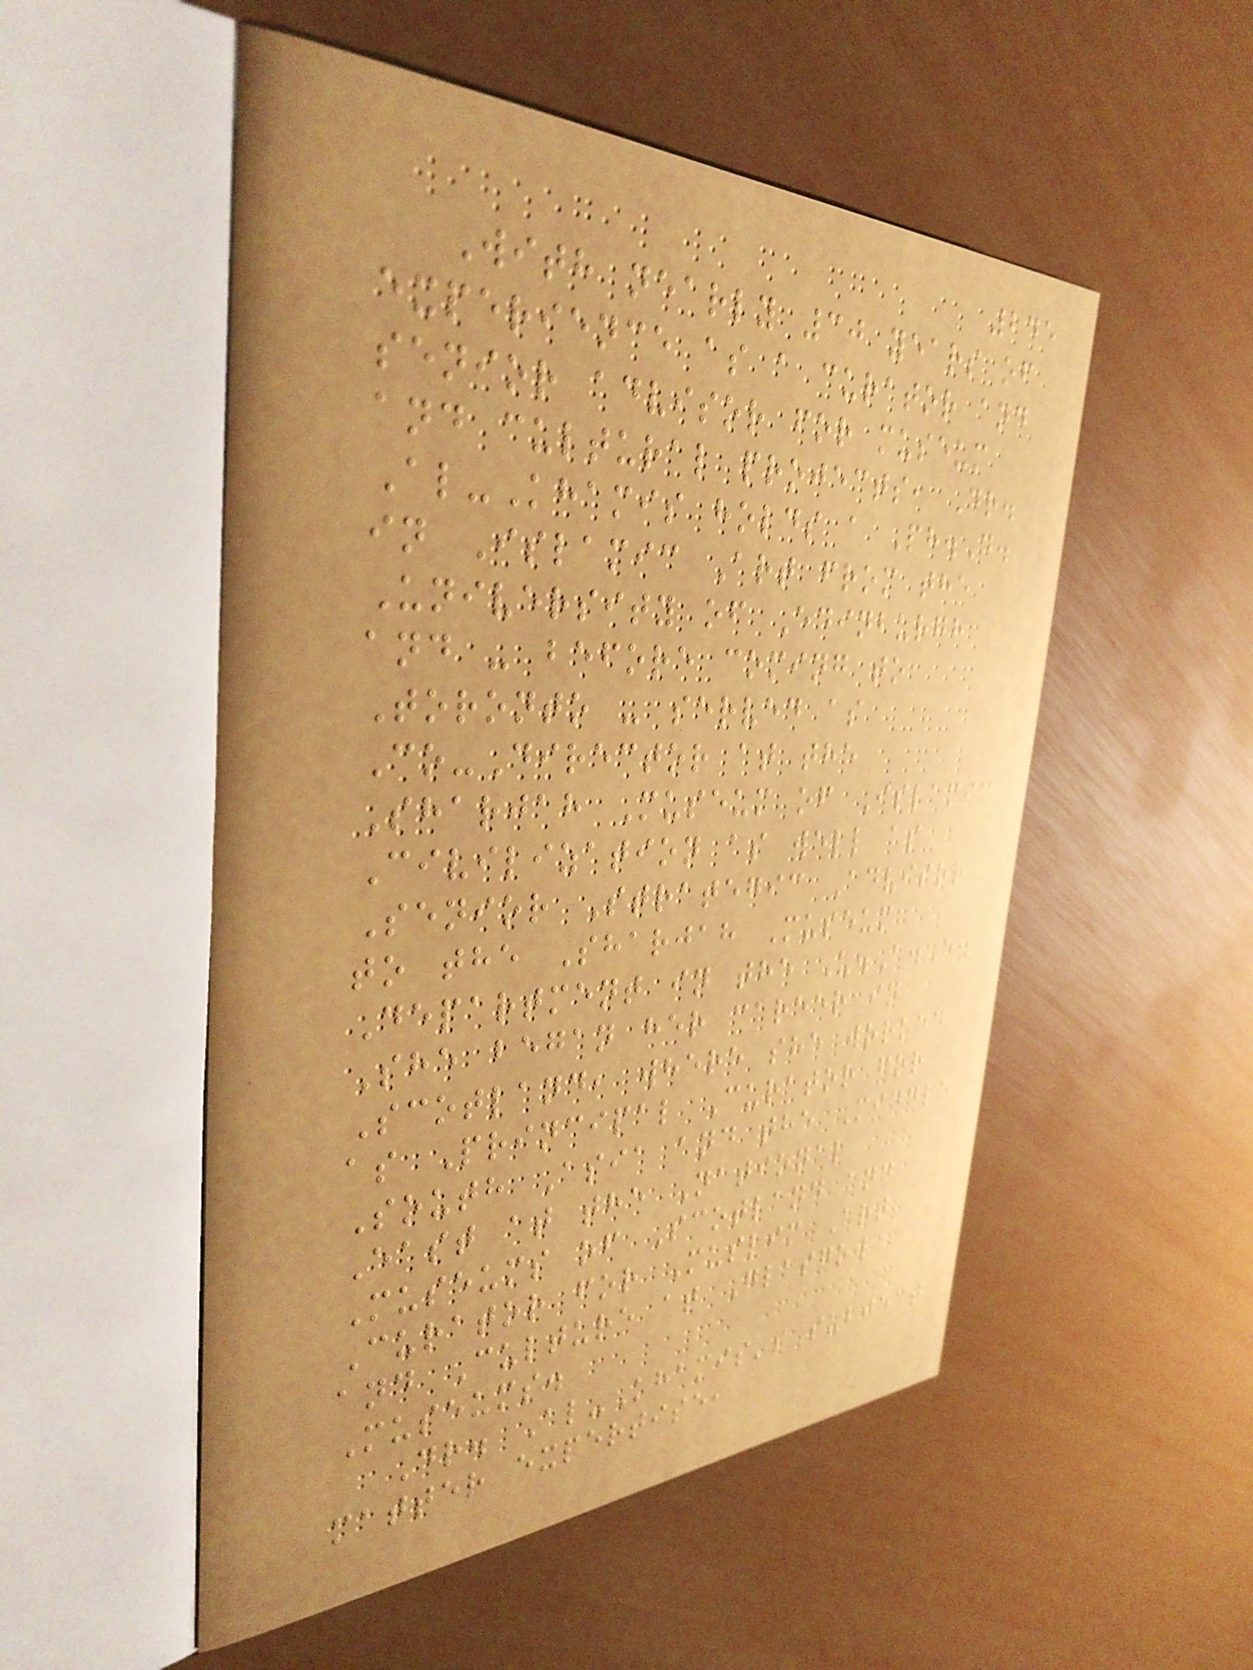245
With nearly 30 years of
experience as a curator and
senior advisor for museum
and cultural projects, Dr.
Al-Khamis holds a Ph.D.
in Islamic Art from the
University of Edinburgh
and - before coming to
Toronto - served as
Co-Director at the
Sharjah Museum of Islamic
Civilization as well as
Senior Strategic Advisor
to the Sharjah Museum
Department in the U.A.E.
She began her career in
Scotland, where she worked
as Principal Curator for
South Asia and the Middle
East at the National
Museums of Scotland and
Curator for Muslim Art
and Culture at Glasgow
Museums.
Dr. Al-Khamis's subject
matter expertise,
